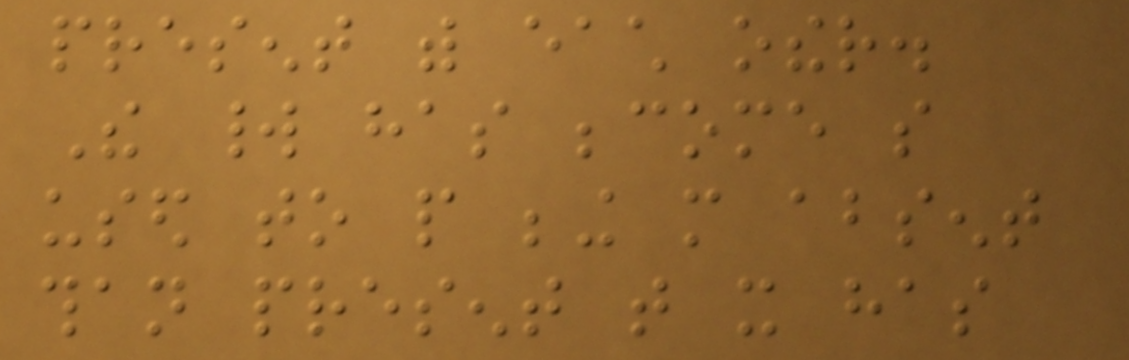present with each other.
The world has become so
used to people being more absent
than present that it has
